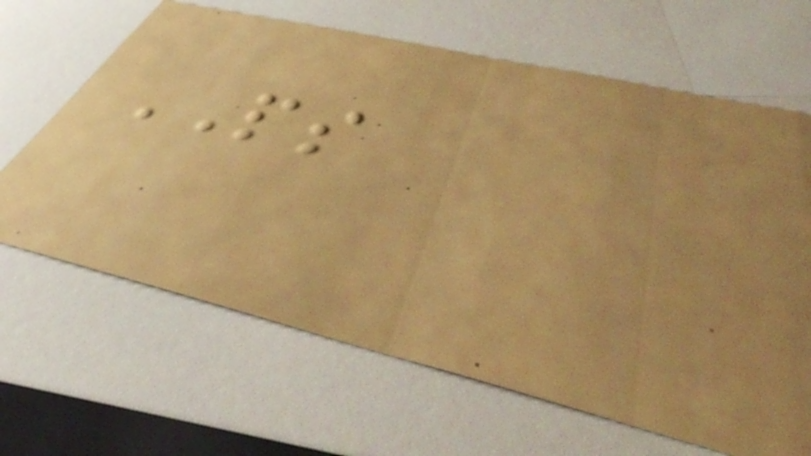PS
